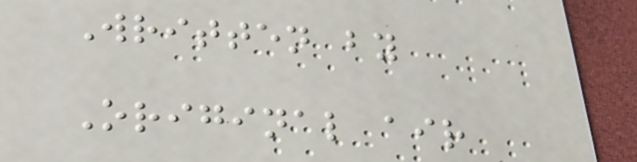Written by
Original air
